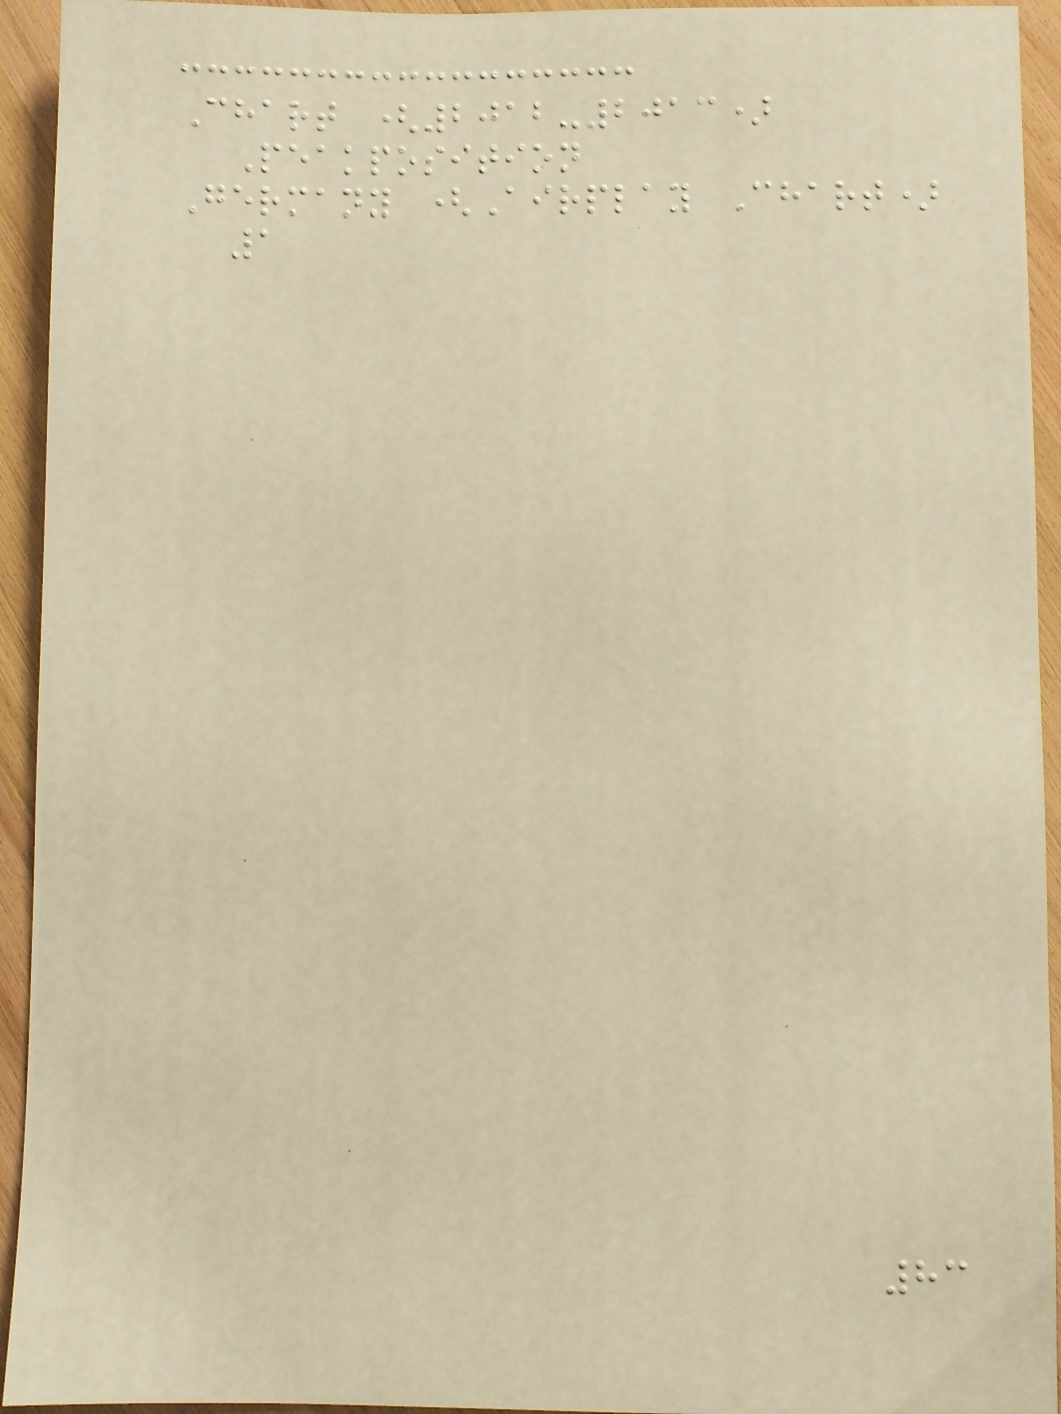Chart (2012-2013)
Peakposition
Germany (Airplay Chart)
1
83
